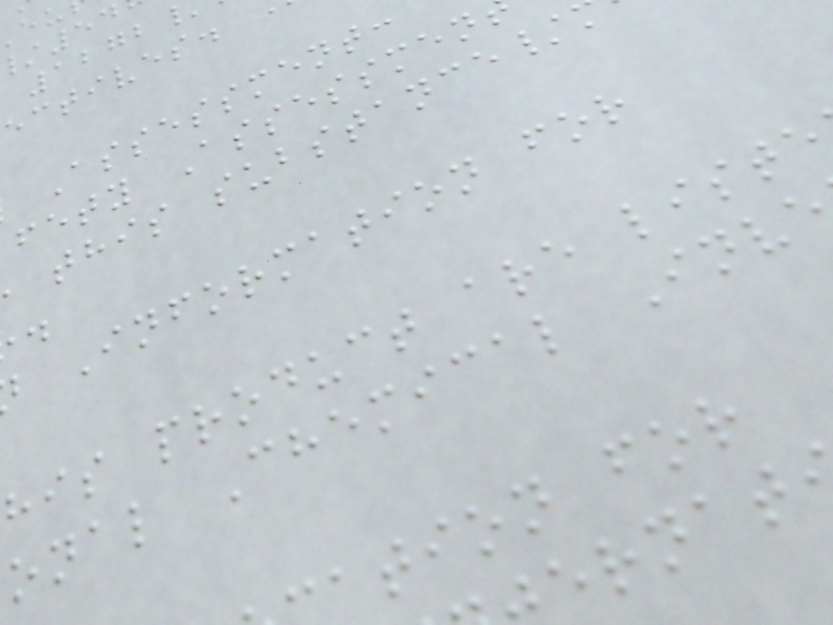Assessment:
fety Assessmen
this substance/
Information for
his product are liste
onal Chemical Inv
